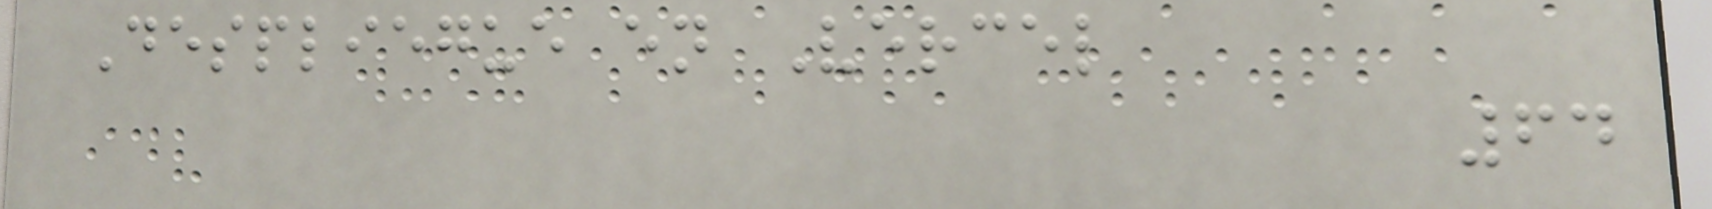Despliegue en Vercel
64
